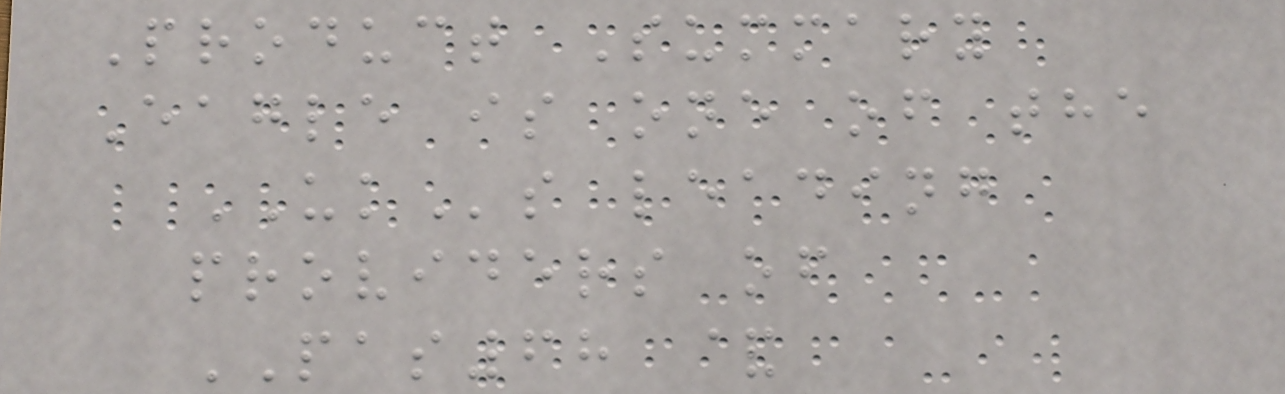Product Summary
Eagle is one of the
UKs leading
providers of
PAS68 &
